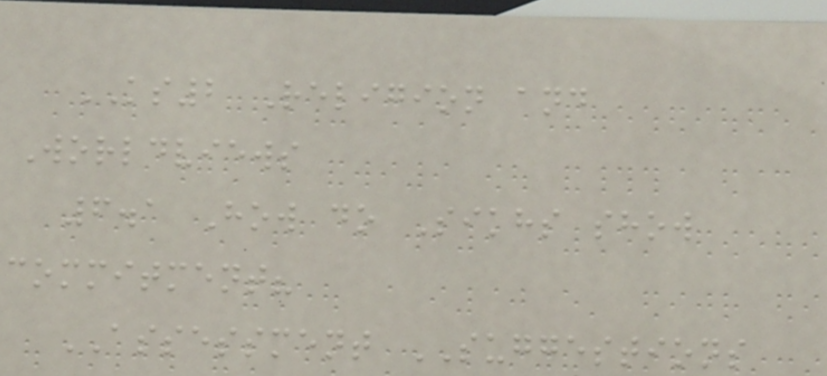KS2 Religion and
Worldviews
6.1 How do Sikhs show
commitment?
ASSESSMENT SUGGESTIONS
